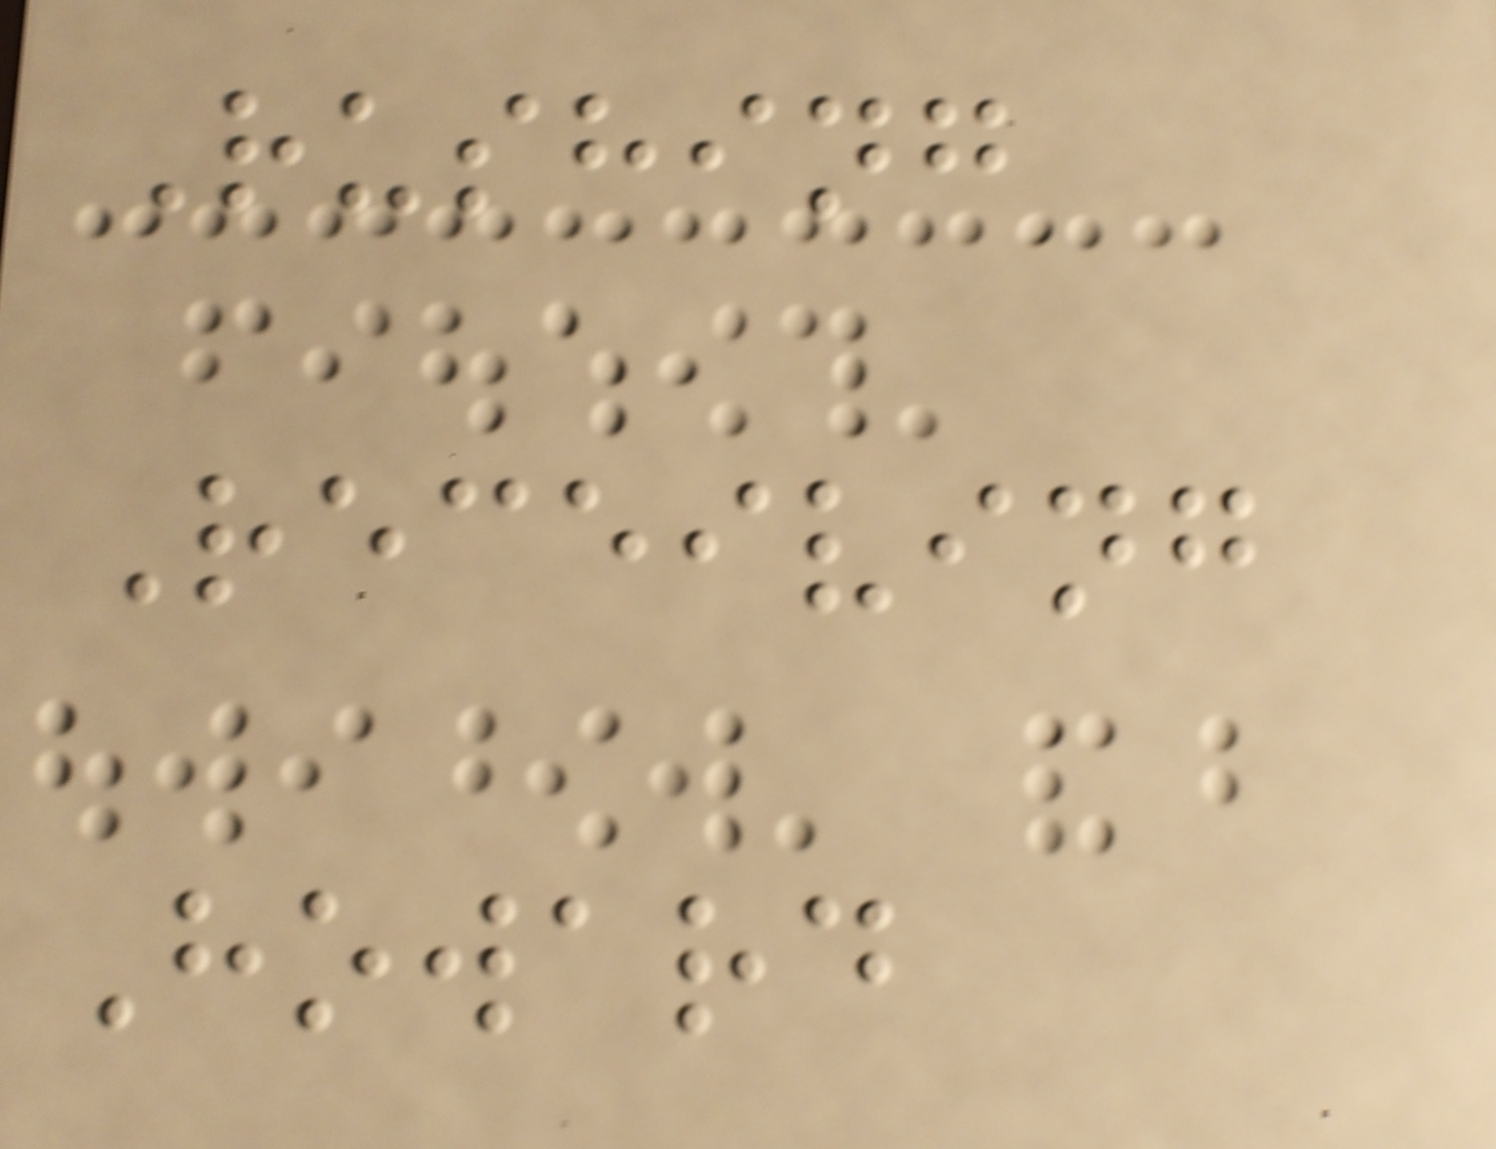Rushing
Receiving
Howard
